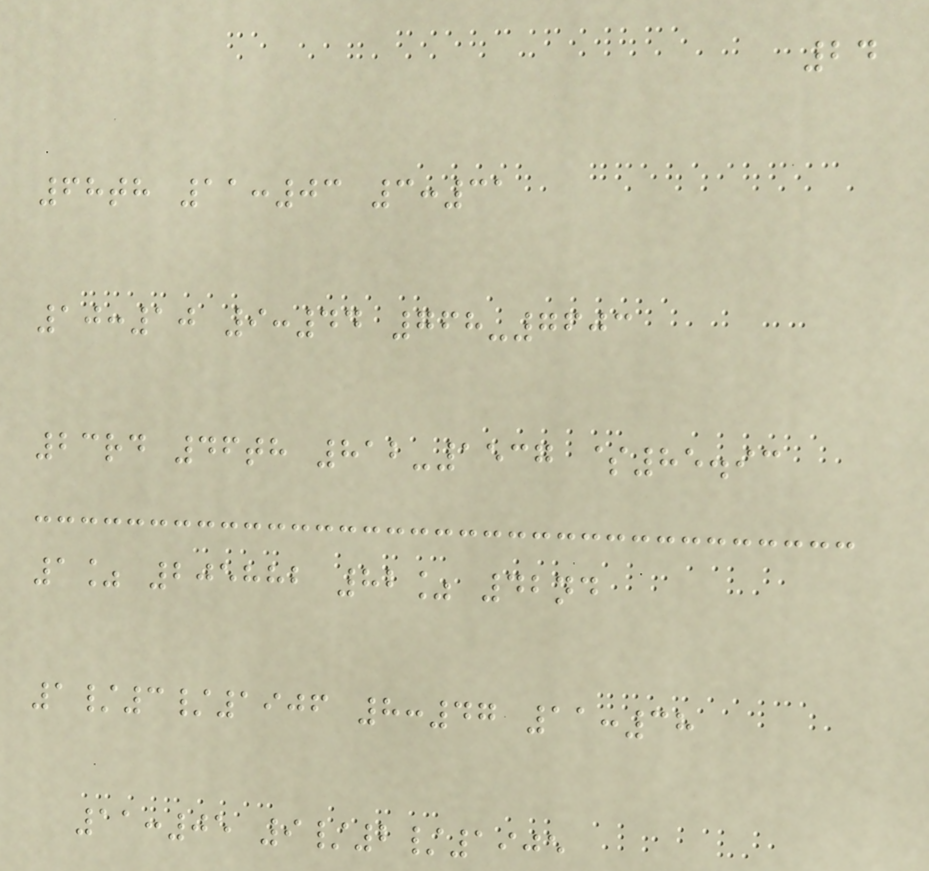24
68th 11:03 3:31
10:10 9:44 768-7603
23rd 46th 812-1537 $85.93
1% 205882 82% 42nd
1/3/1906 8:47 11:38
11:05 9/2/1905
